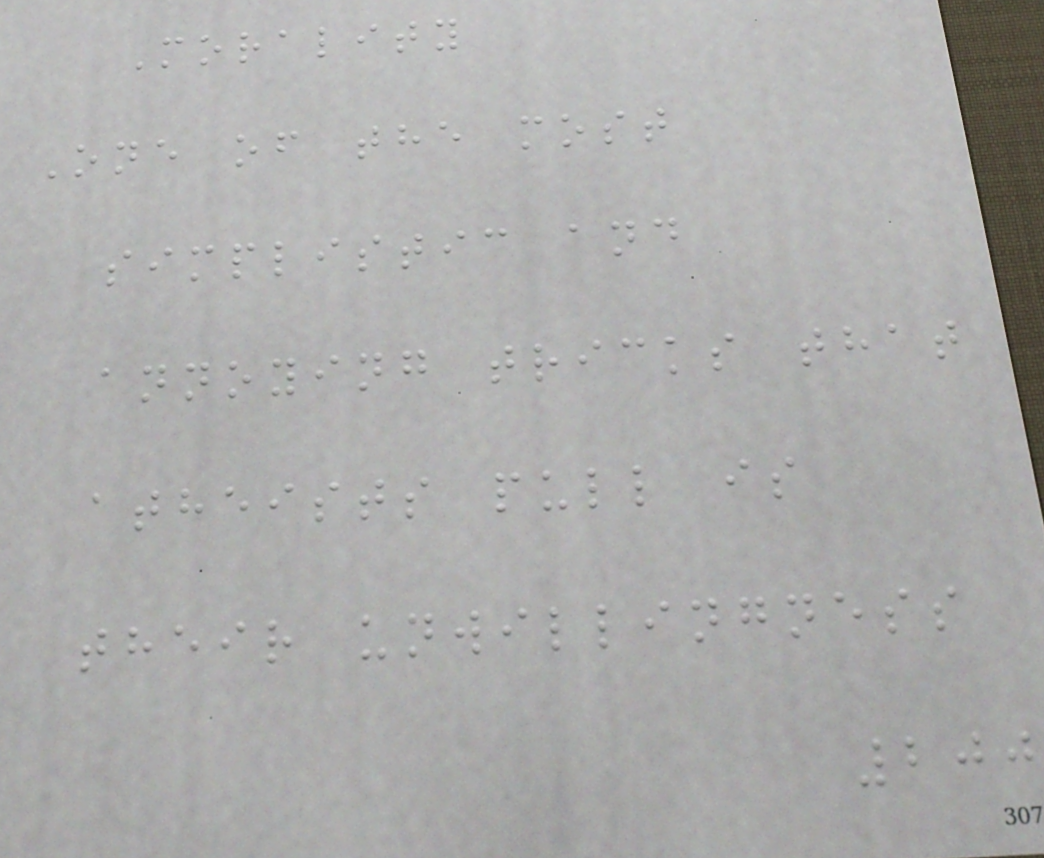Morality
One of the most
simplistic and
annoying tricks that
atheists pull is
their unwillingness
200
